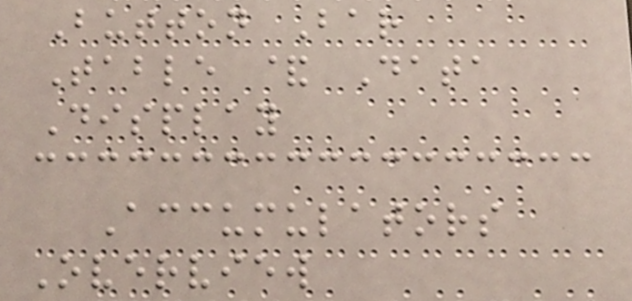Button Bar
Table & Data
Display
Accumulators
Overview
